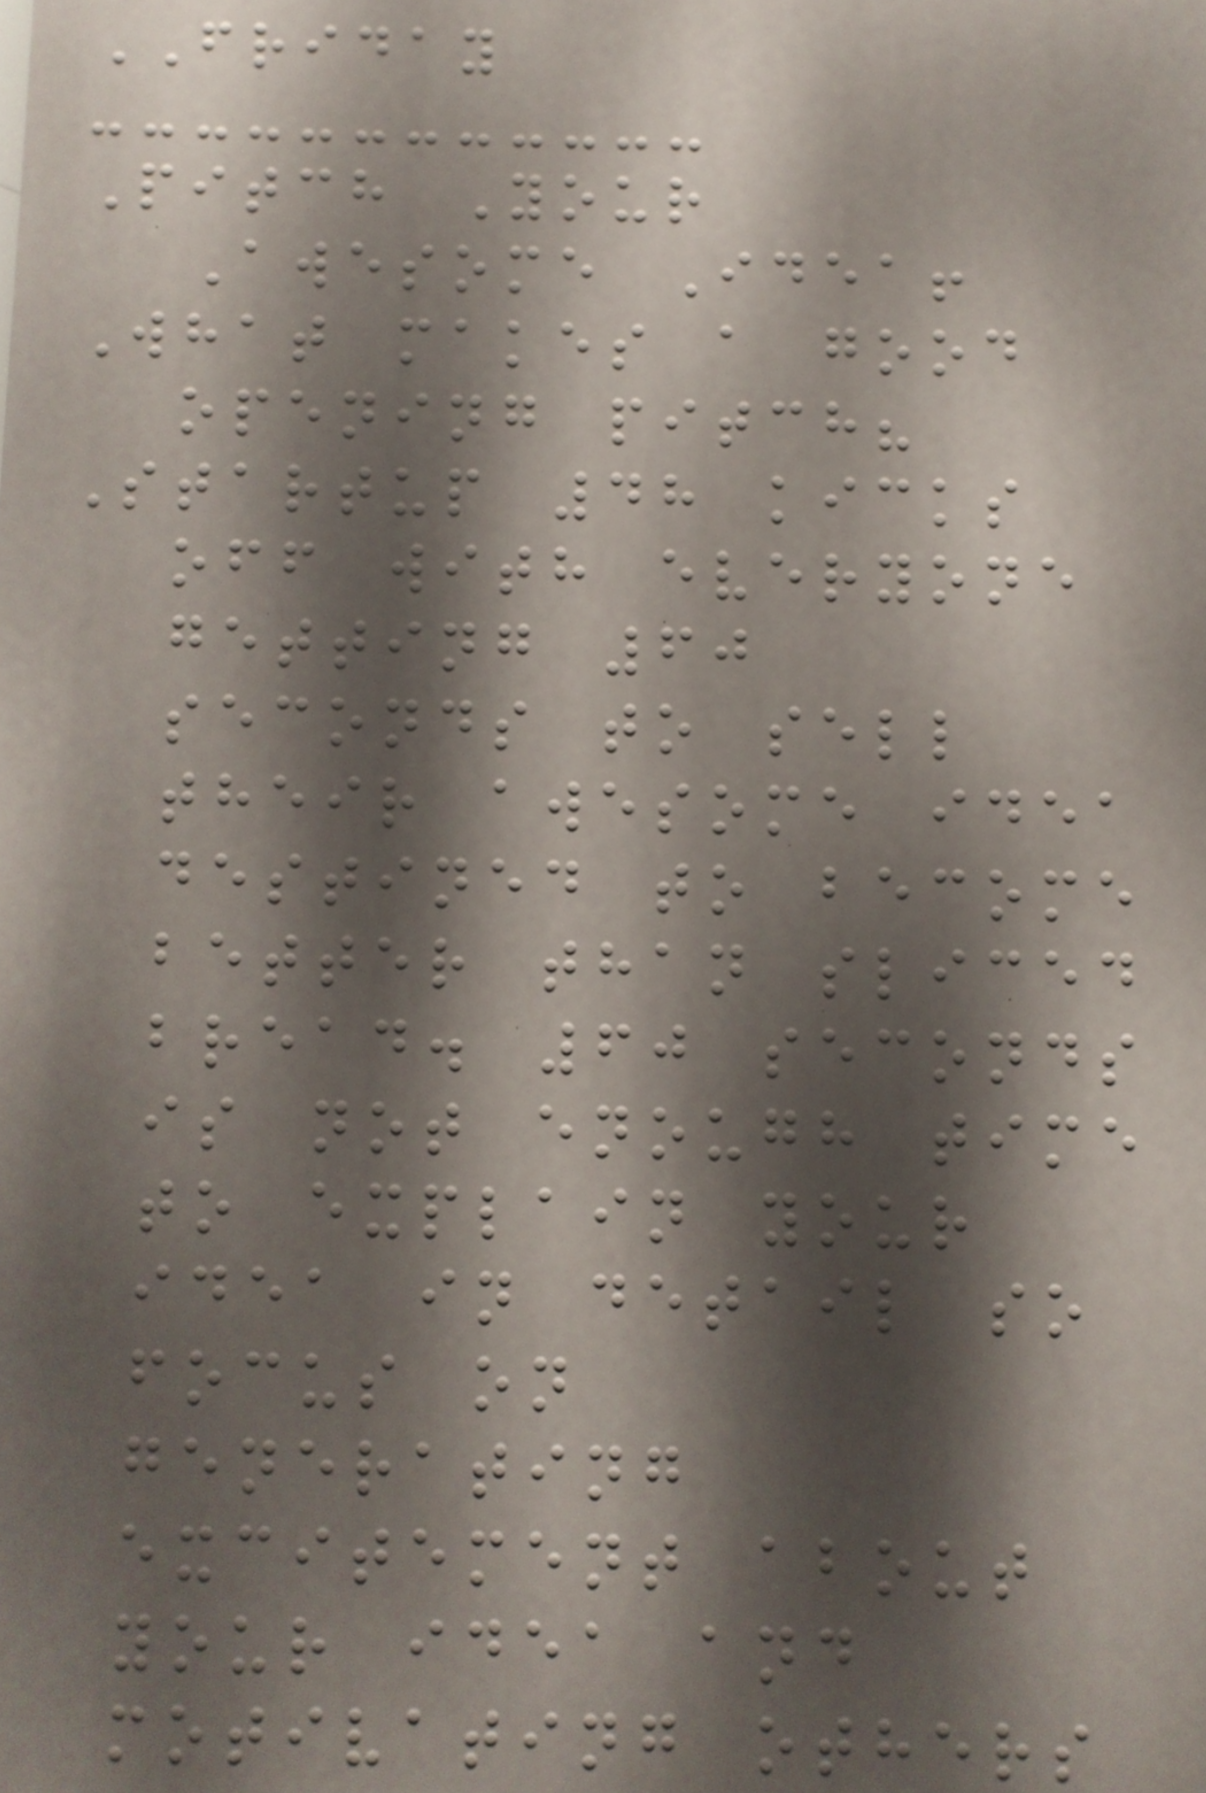FRIDAY
Pitch Your
Awesome Idea!
What makes a good
opening pitch?
Startup 48 kicks
off with everyone
getting 60
seconds to sell
their awesome idea
destined to become
better than sliced
bread. 60 seconds
is not enough time
to explain your
idea in detail so
focus on
generating
excitement about
your idea and
motivating others
